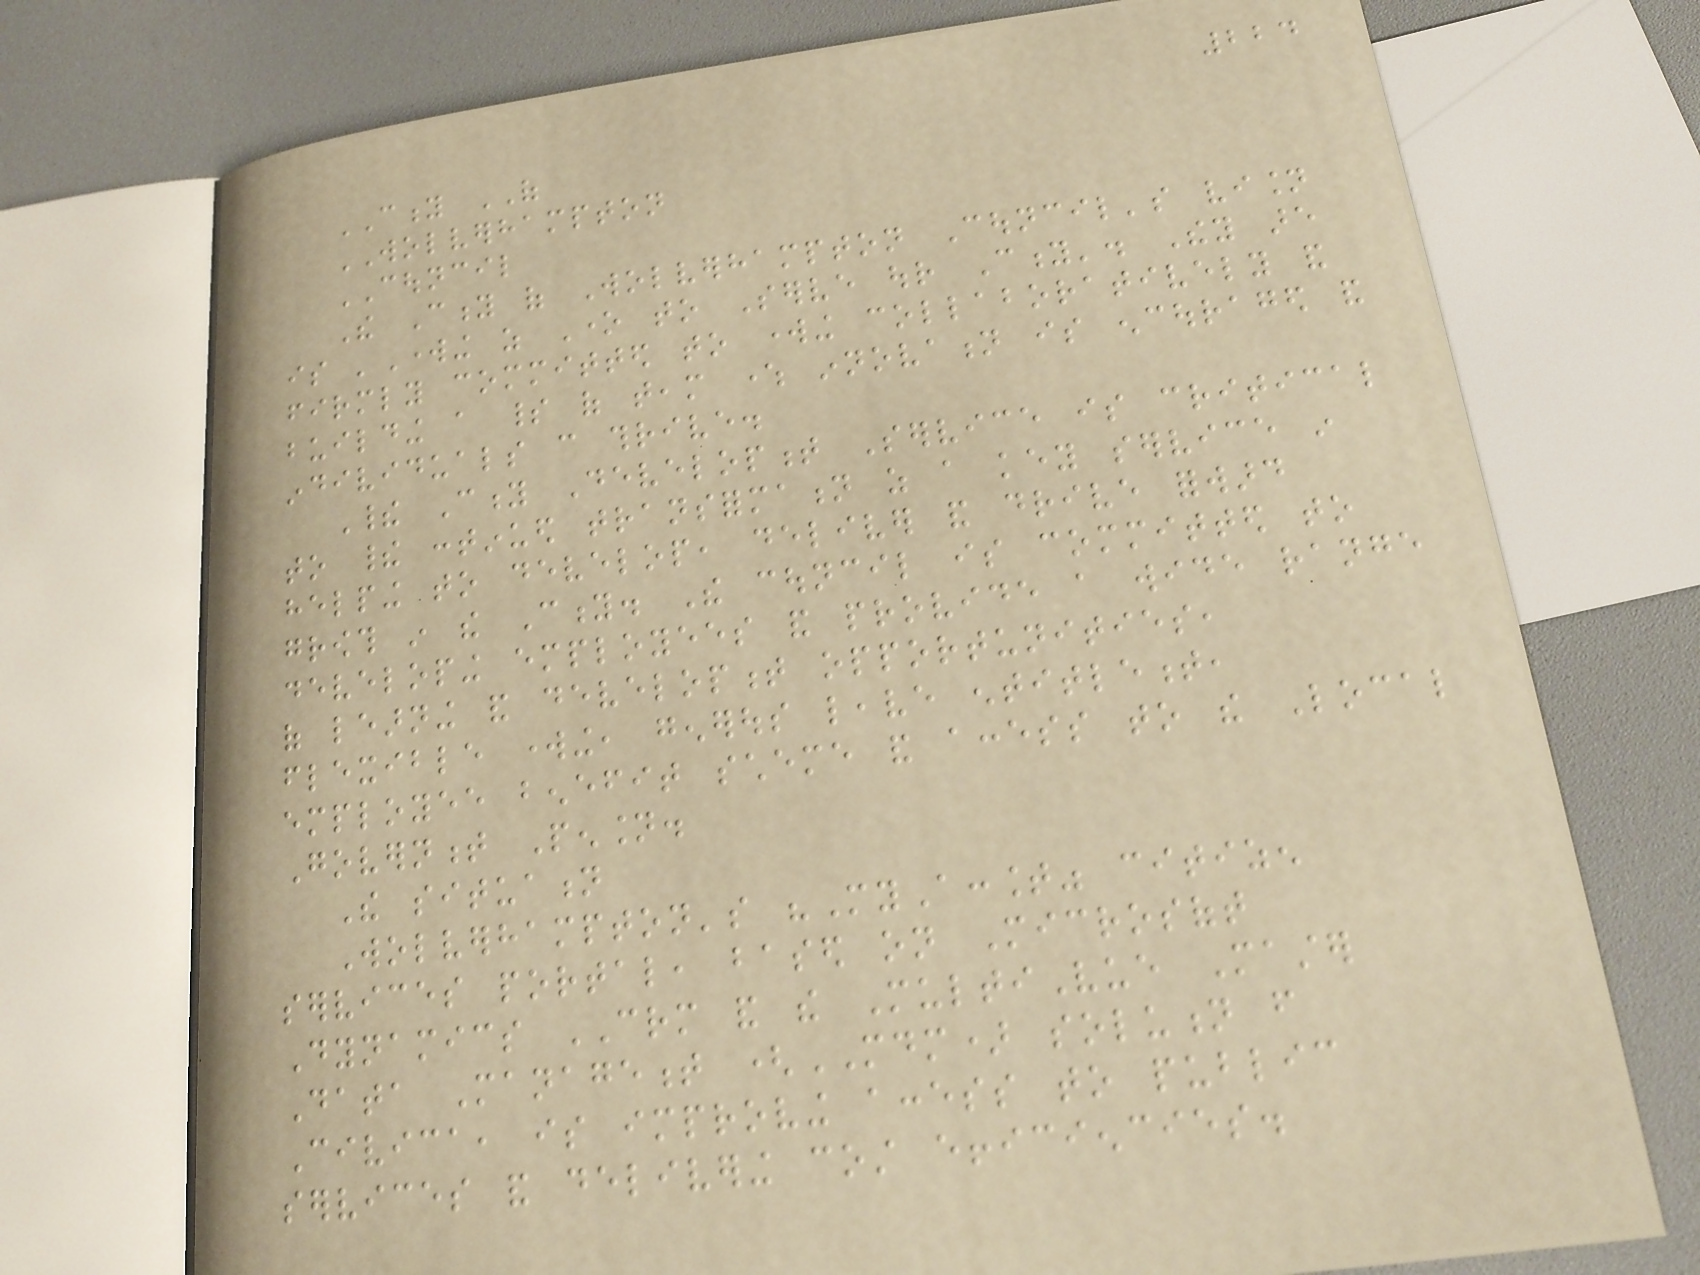224
CITY OF
WOLVERHAMPTON
COUNCIL
The City of Wolverhampton Council's vision
is 'Working as One to Serve our City'. They are
firmly committed to working collaboratively and
building a spirit of team where innovation is encouraged and
individuals can thrive.
Their City Development Service is critical
to their continued transformation as a key service in
helping to develop, deliver and drive forward
growth in the City. The council is committed to
developing employees and provide a wide range
of learning and development opportunities,
flexible working, generous leave entitlement,
employee benefit scheme and access to the Local
Government Pension.
The situation
Wolverhampton's "MyAccount" citizen
services portal, based on Microsoft
Dynamics CRM and the MultiVue Master
Data Management (MDM) solution from
Civica, is improving access to public
services and delivering cost efficiencies.
